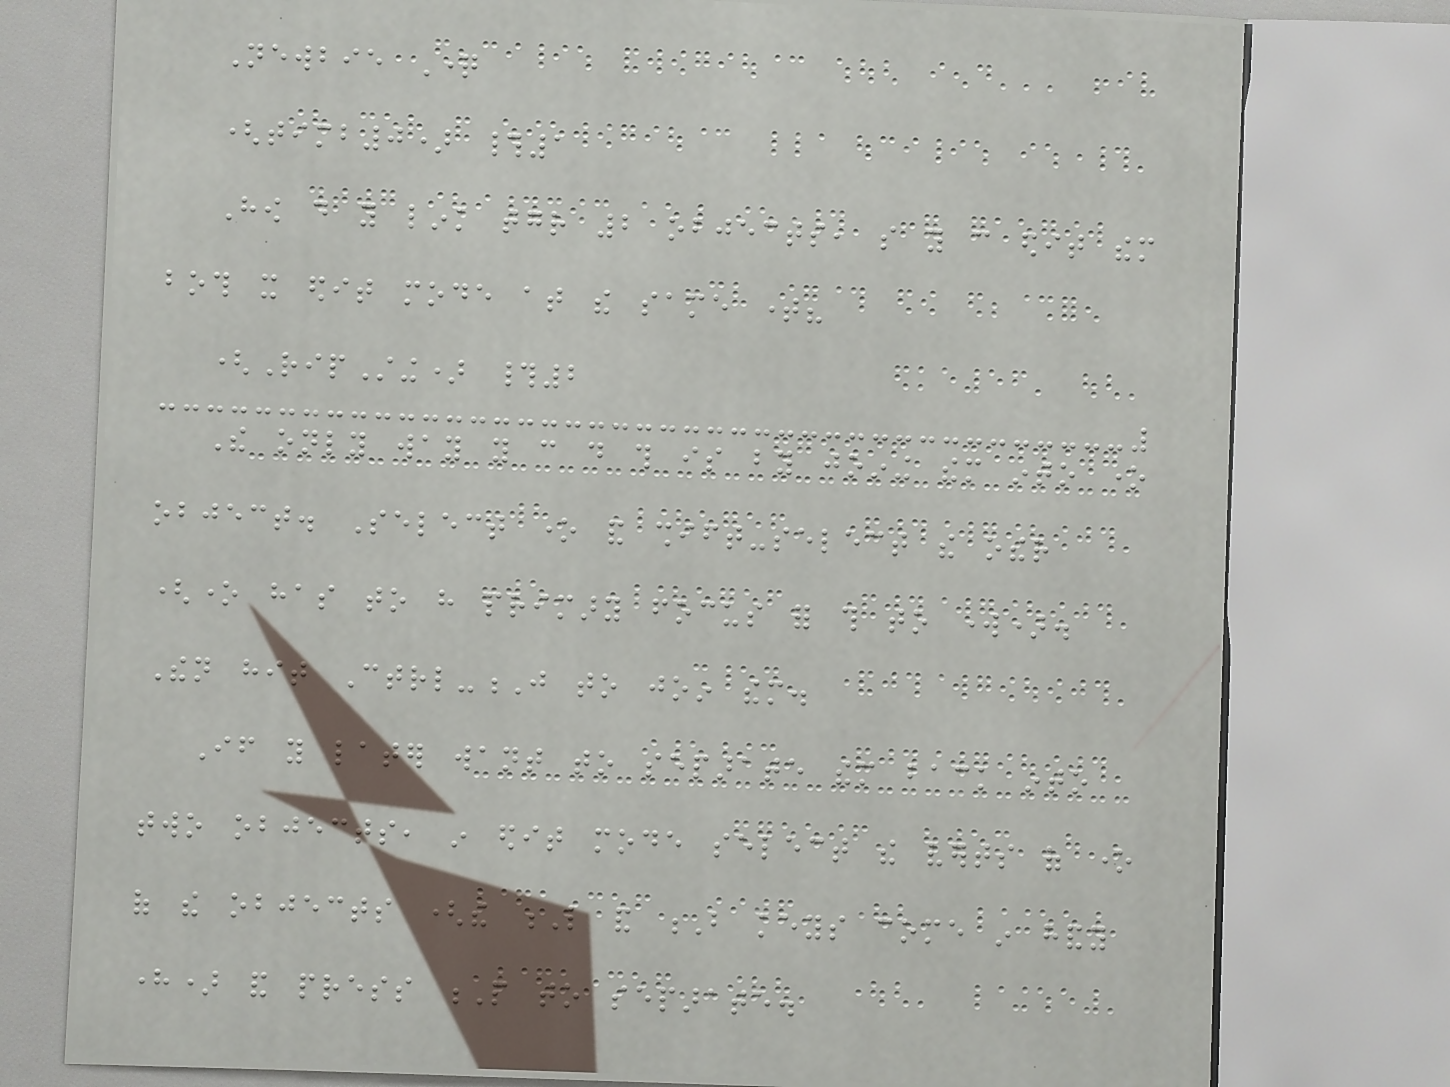Newbie Question
(timb0) #1
How do you link together 2 objects, so you can edit them
both it edit mode at the same time?
(RipSting) #2
The only way you can do this is by joining them into one
object. Select one and shift-select the other
(one has to have primary focus for this to work).
Then hit Ctrl-J to join them.
If you later want to separate them back into
two objects, in edit mode select the verts of one
of the objects (the L and B keys come in handy
here) and press P to separate.
